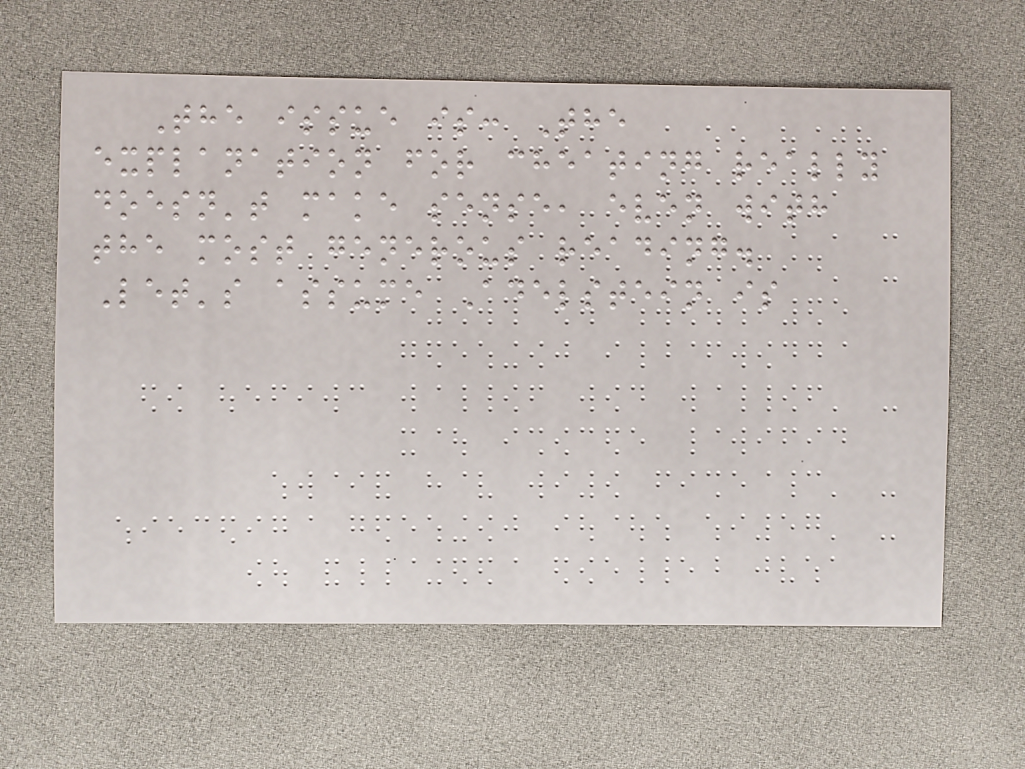The issue is: The
explanation for cheating really
doesn't make sense, even with
the most generous reading.
Let's assume Adelstein is
